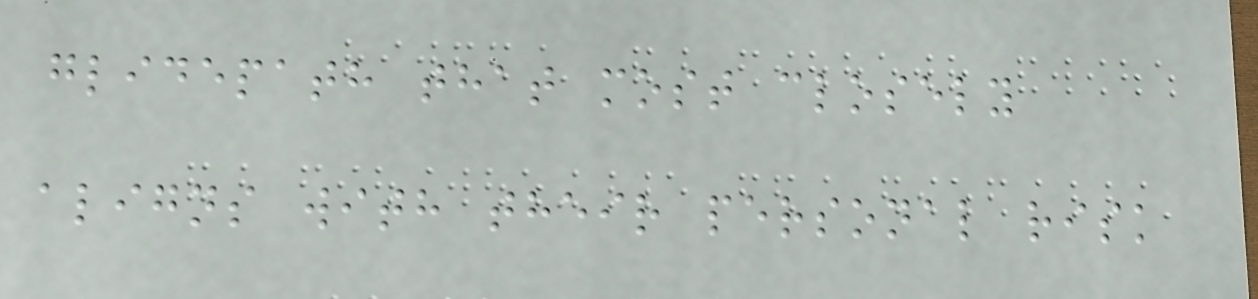glidepath that most closely
aligns with their personal risk
